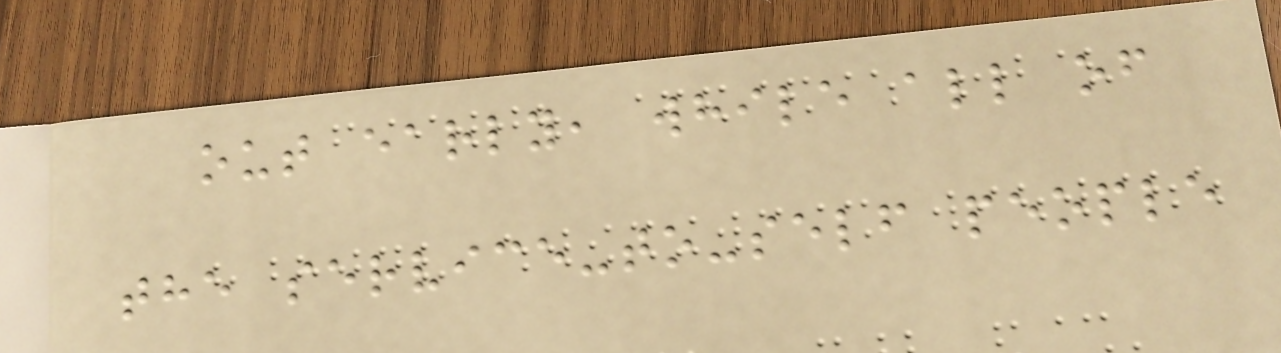out early, while all of
the service-to-self people
